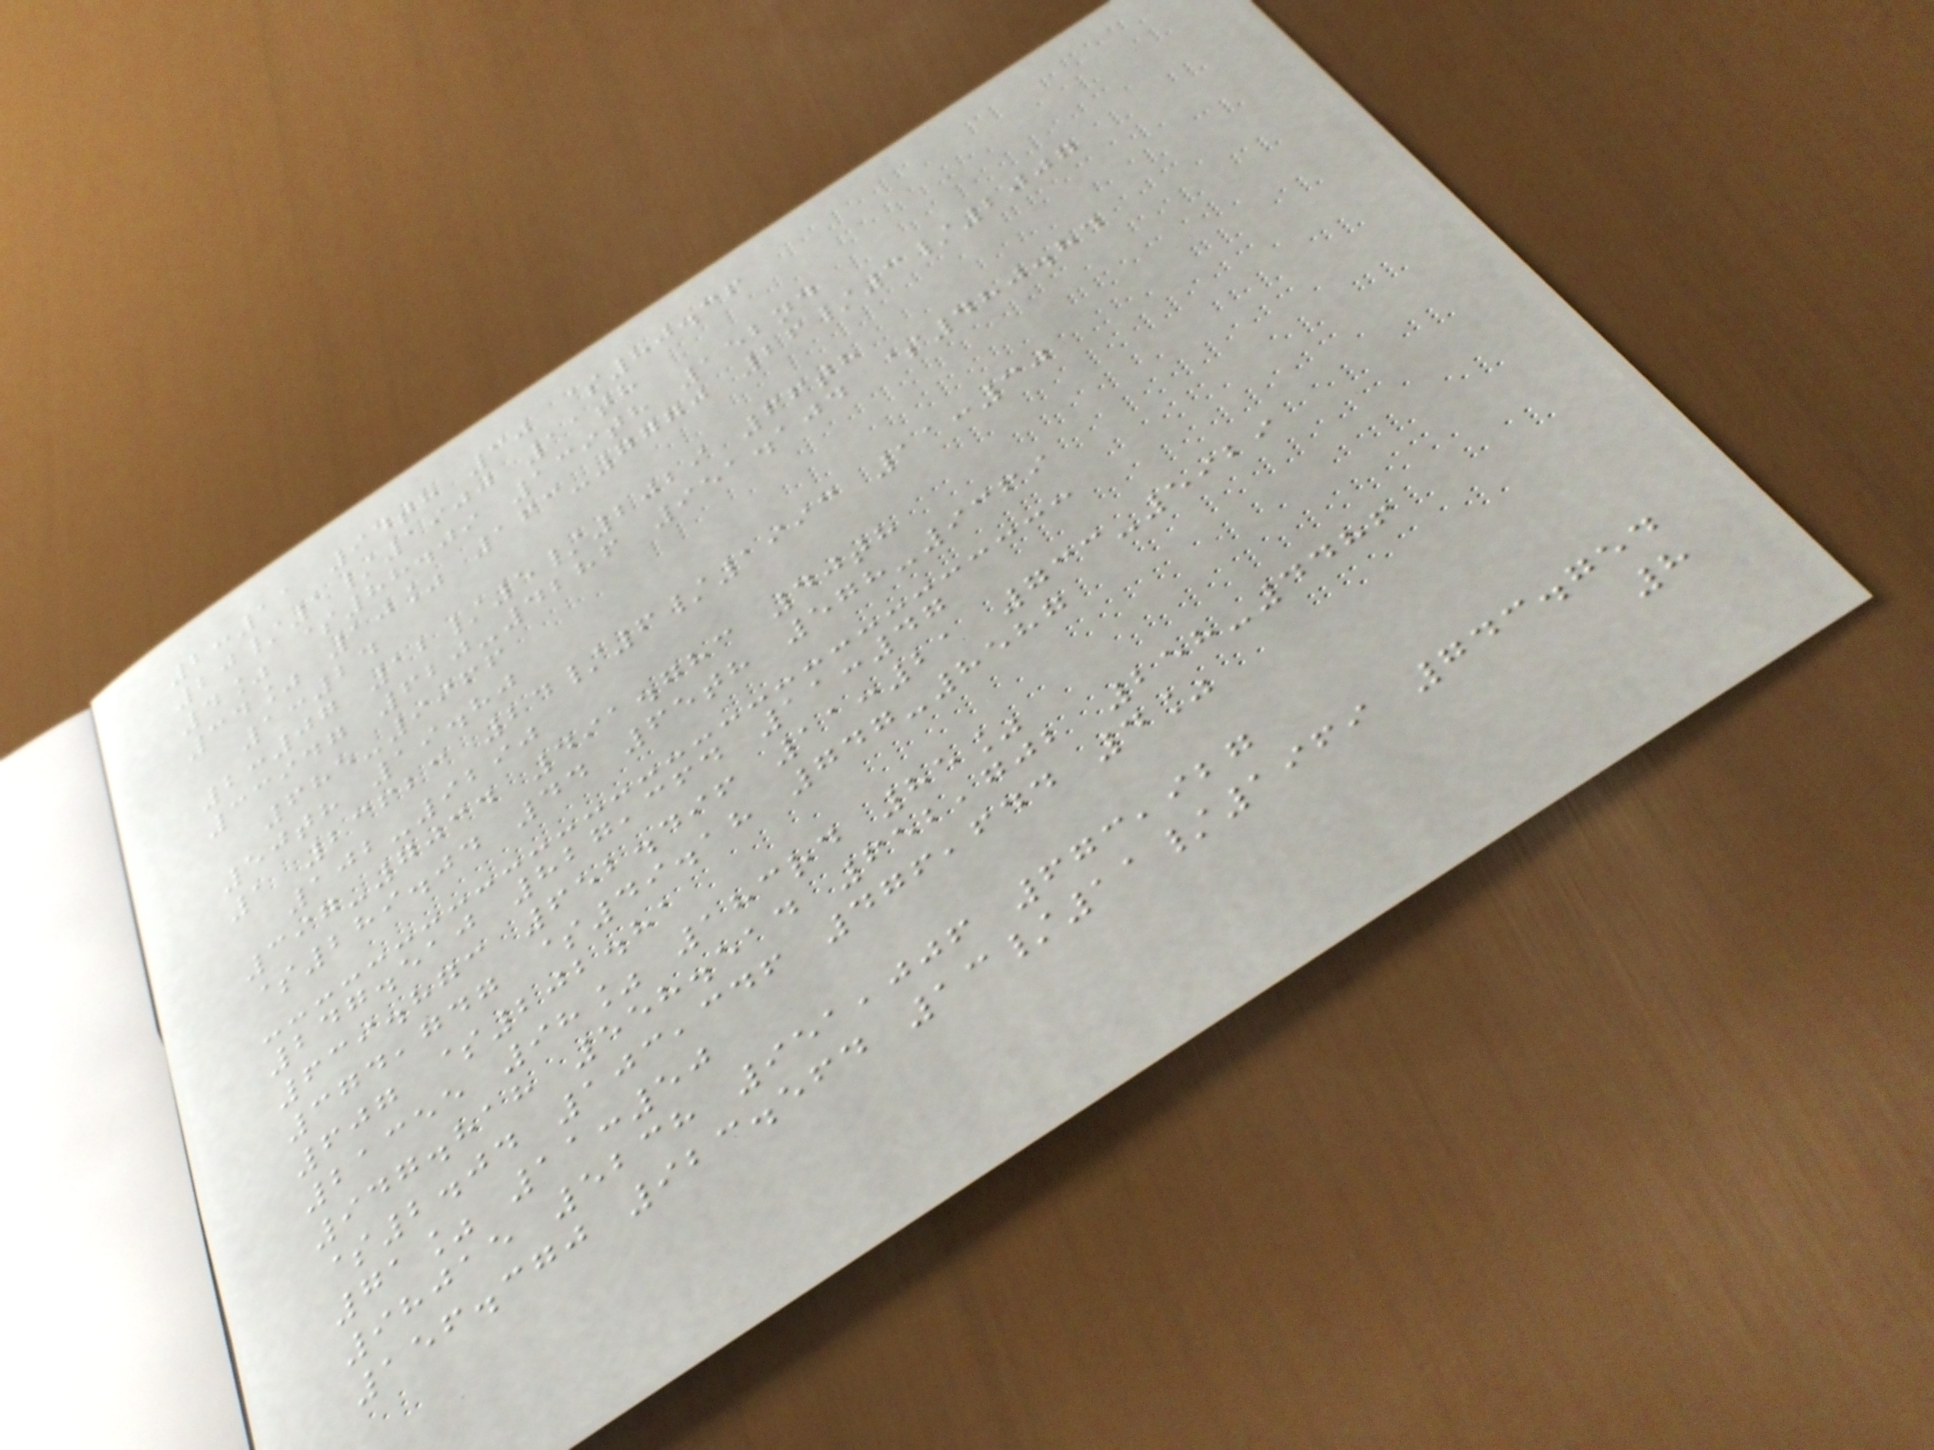2:11 94th 30 $80.36
20/1/1900 11th
4% $88.09 139th 152nd
34% 10% 163-7770 26/3/2007
1:24
2:07 12/5/2029 66th
33947 620-4286 951.104 $480.84
685-9966
50th 19.80
1 23623 24/6/1993 11:30
102-9290
397-7034 491.783 40th
$289.04 44 65th 578-9369
247.510 827,364 11:47
639.873 652.496 11:21 733-5929
374,747 $49.18 747-8587
607 $202.81
21355 98% 183rd 85%
947.818 558.514 652,702 258-4486
$2.04 103,346 476,644 4%
71% 11:50
98015 5238 951,006 673,927
156.370 923.564 13/11/1969 743.754
8
